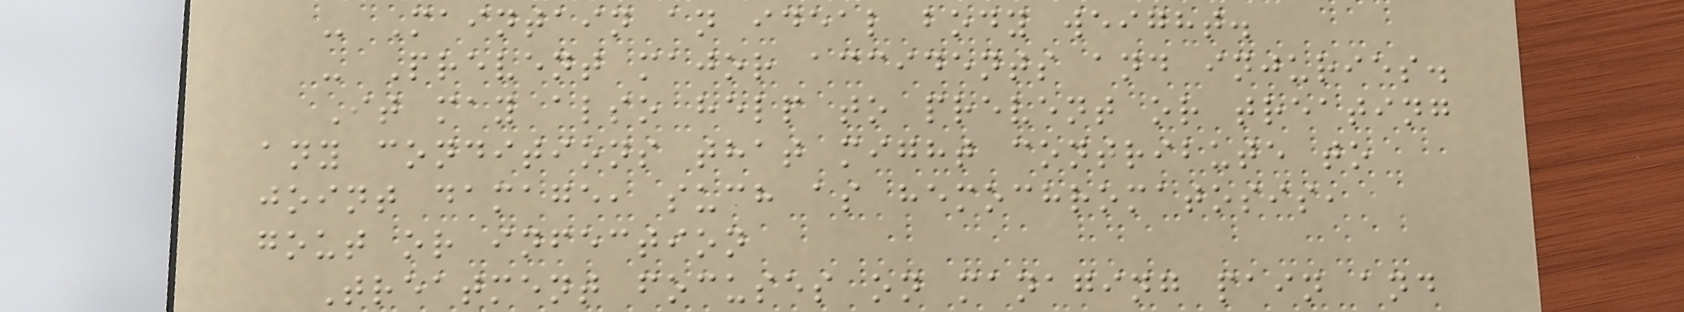- Maintain an ideal body weight.
- Prevent major accidents and injuries.
It may also help to prevent or treating
any conditions that might contribute to
joint damage, such as hemochromatosis,
gout or infection
Treatment focuses on managing pain and
